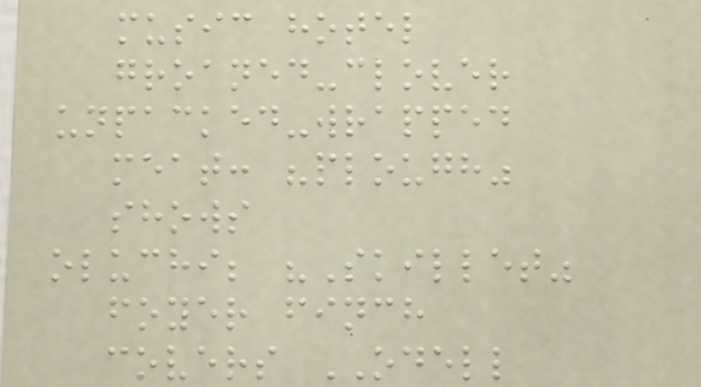music hotel
groaned-clover
unpacked-wrapped
meat: "plough"
shows
oluchi; "Skillet"
foyer finch
covers ODELL
